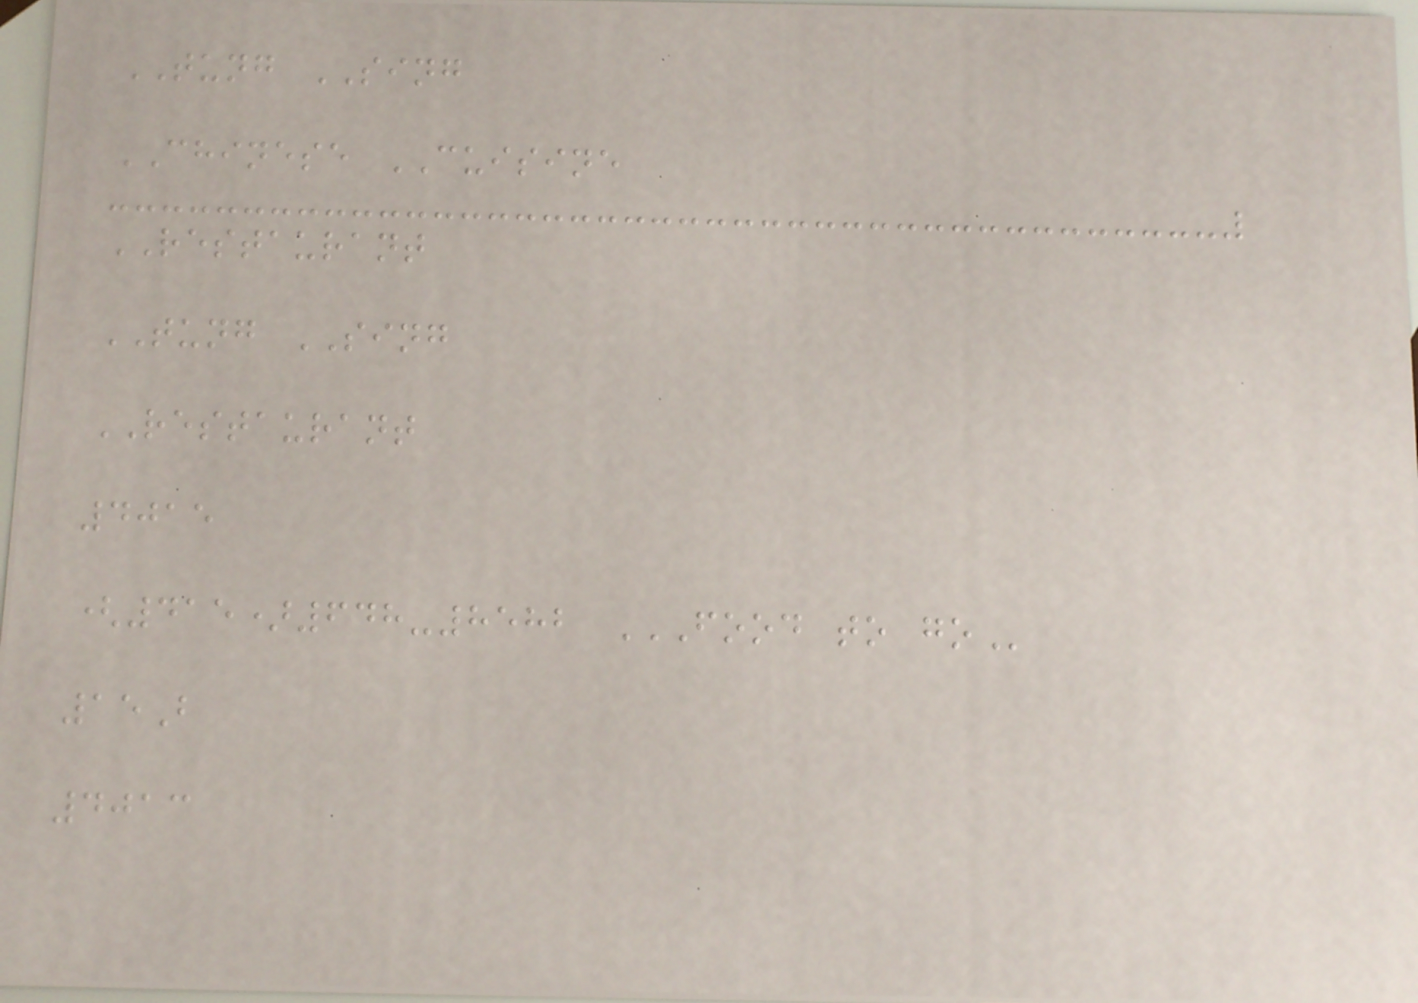TUNG SING
CHINESE CUISINE
RESTAURANT
TUNG SING
RESTAURANT
4015
(415)648-8582 FOOD TO GO
15B
4013
